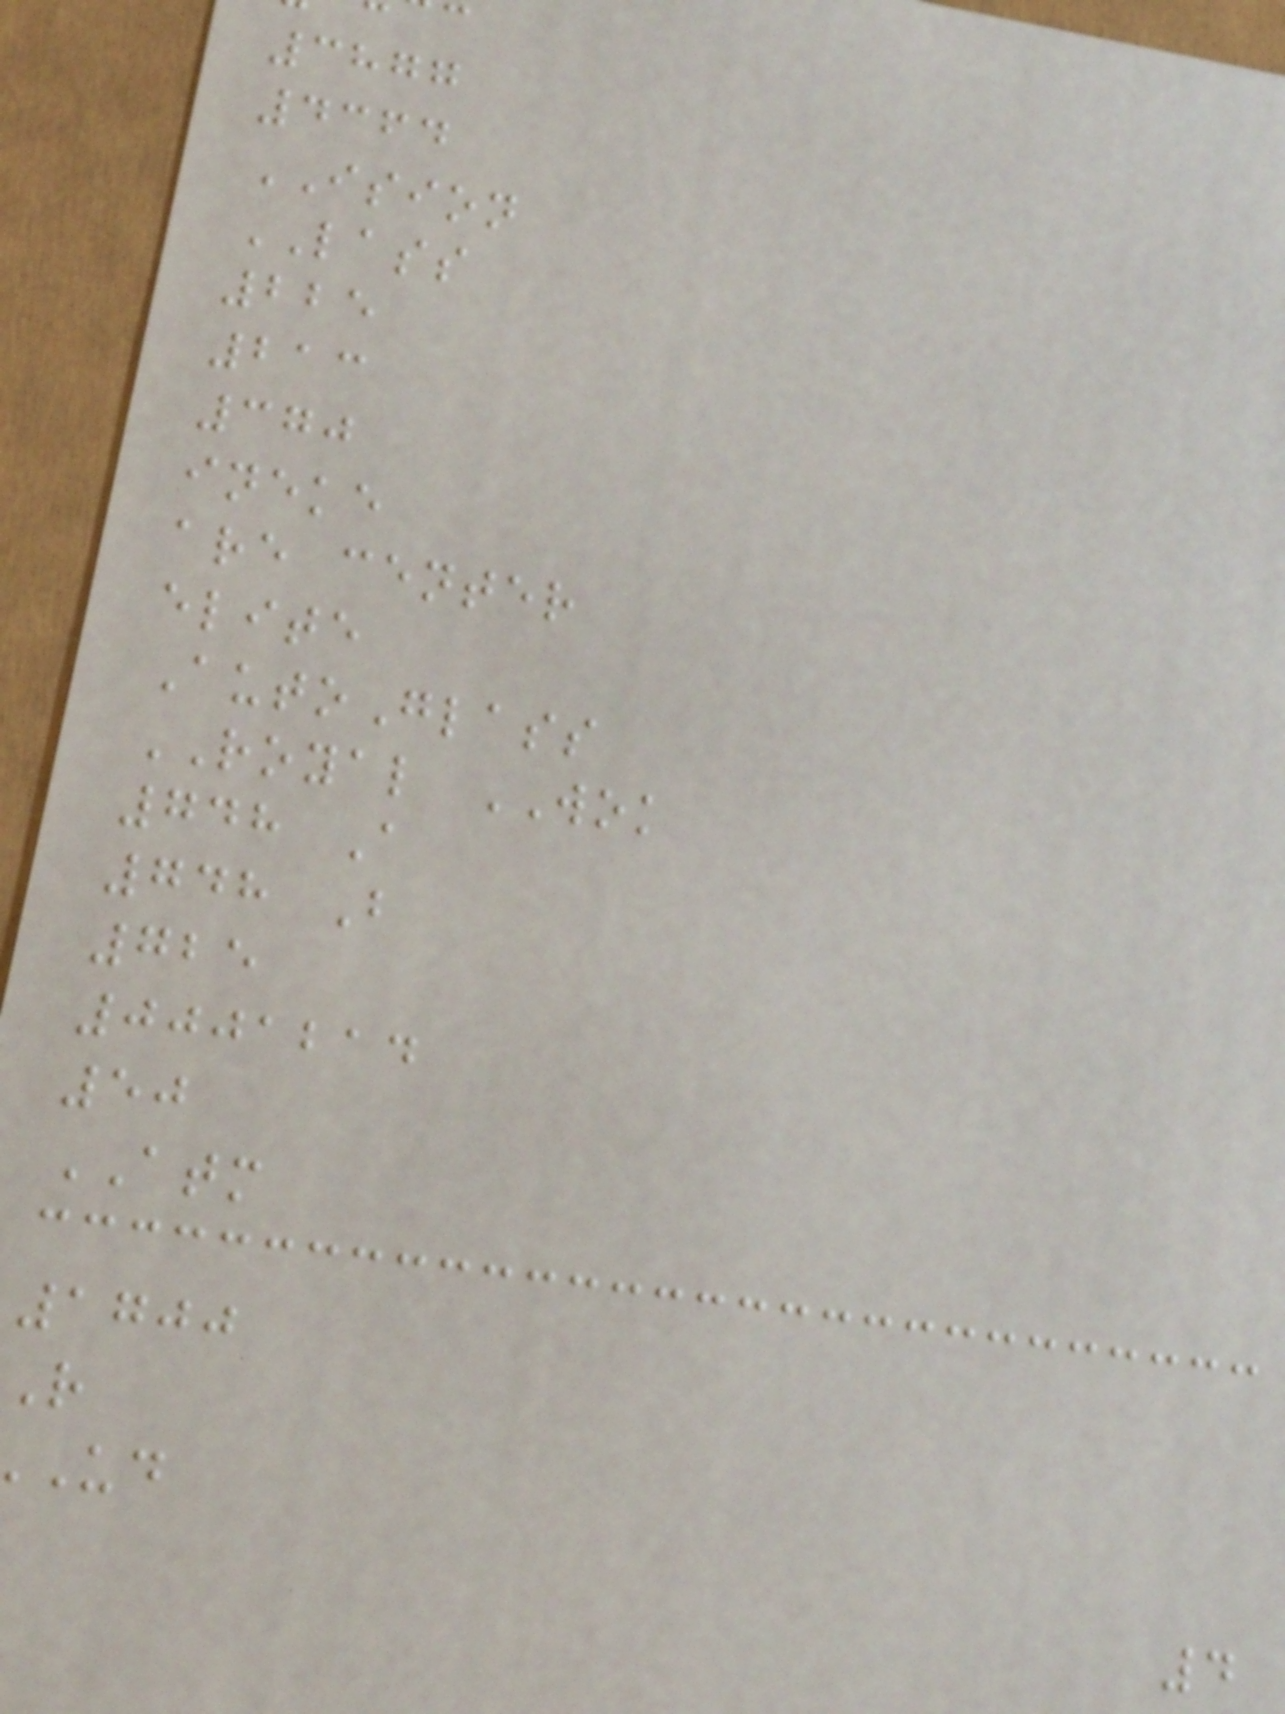3877
4364
ISION
LASS
225
213
370
ineke
are center
elite
AutoGlass
ROYAL WOK
748 A
748 B
725
0001214
50
ATM
1700
R
4
